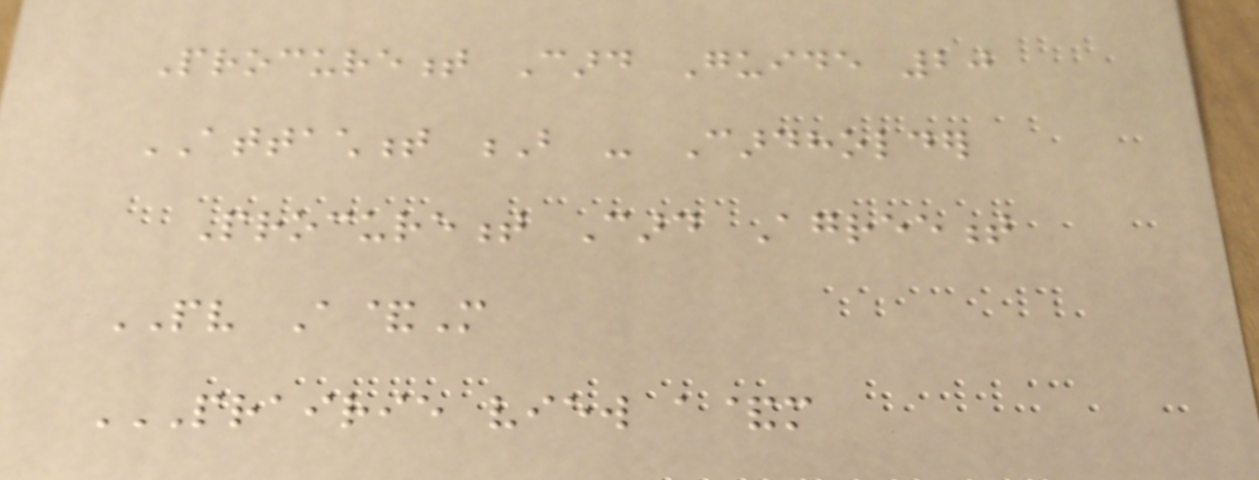Procurement Card Guide 20
ATTACHMENT B - Cardholder
Procurement Card Agreement
PV A&M
PRAIRIE VIEW A&M
